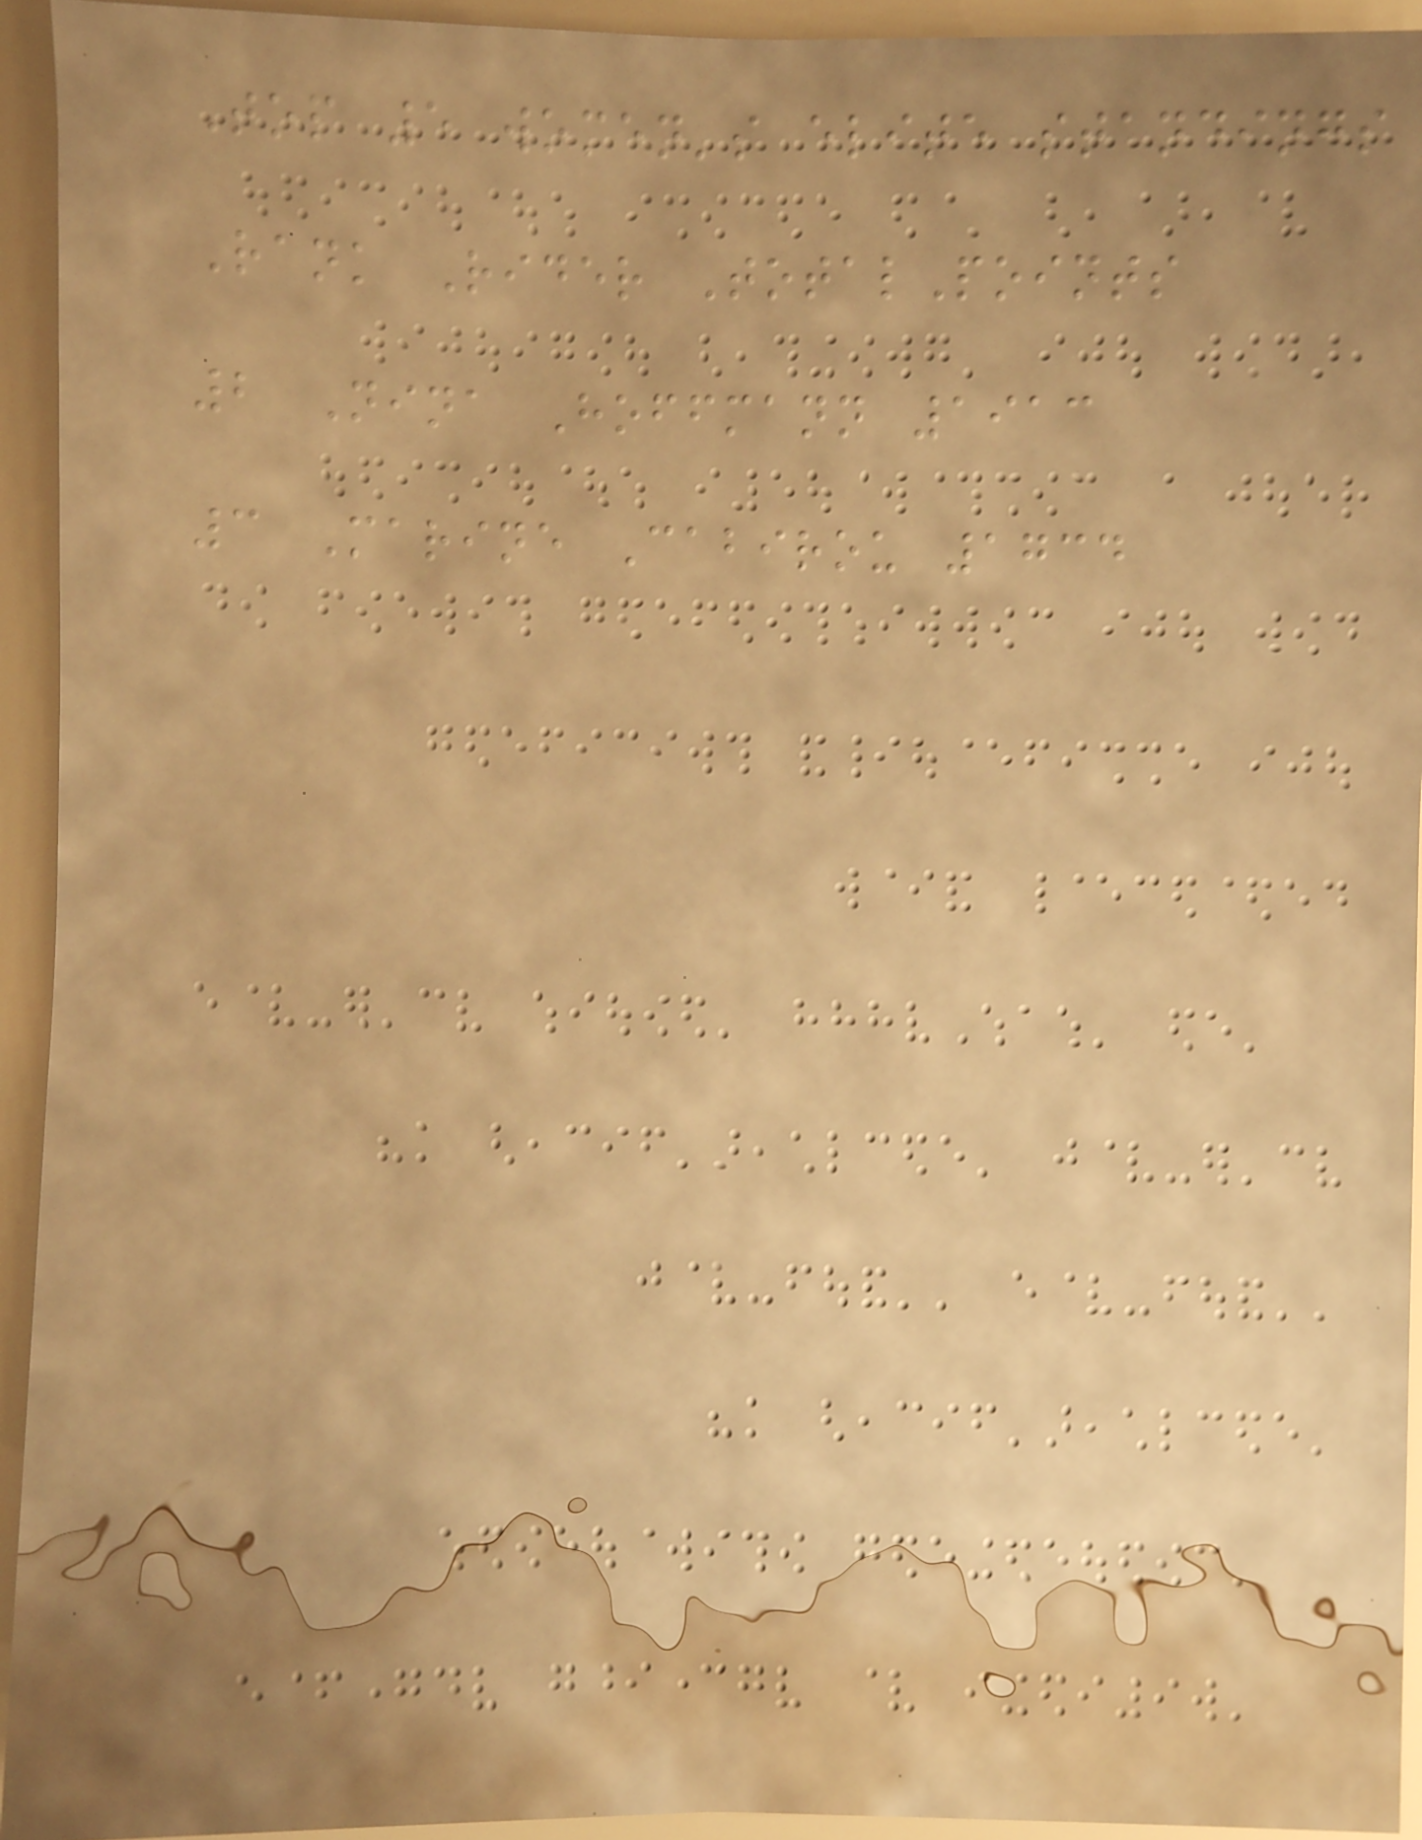Top 5 women's elite standings
Rank Rider TotalPoints
2 Nina Hoffmann 1913
3 Marine Cabirou 1734
